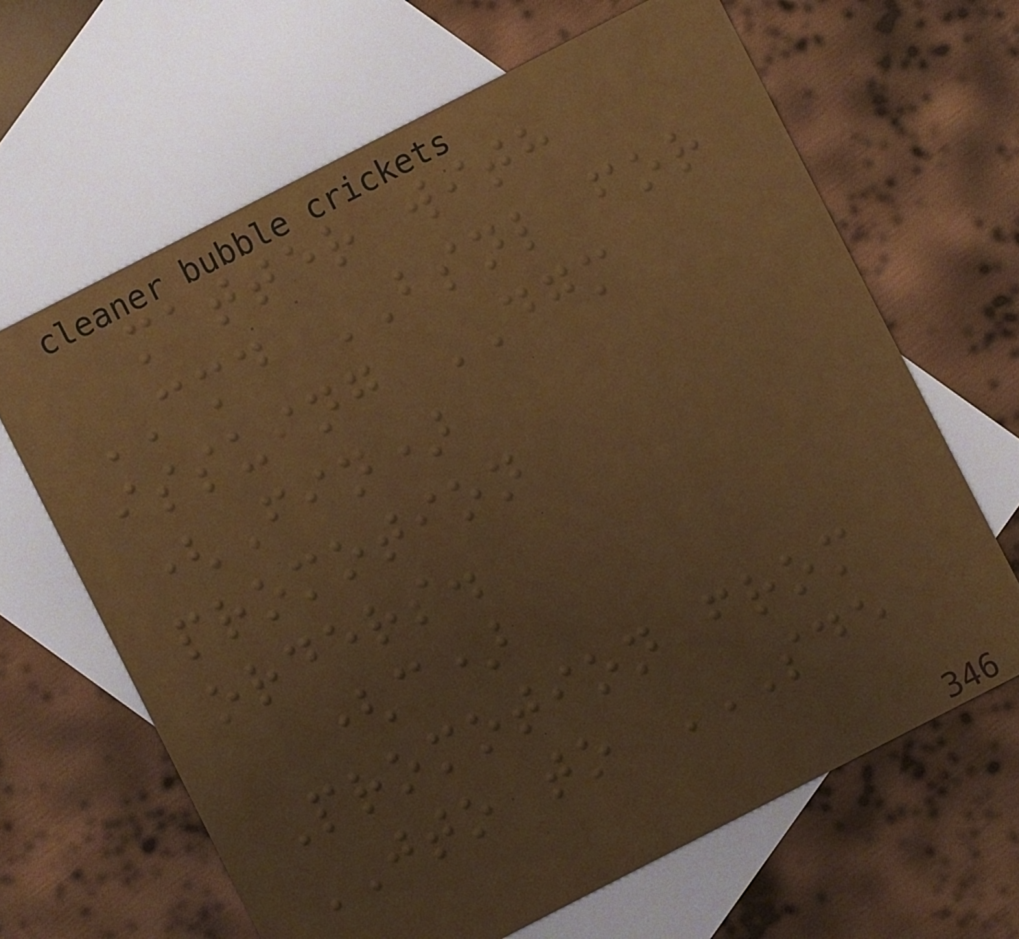matter with
CMD BSNL for
issuing DGM
(Fin)
promotion
orders.
(c)
Promotion from
JTO to SDE
